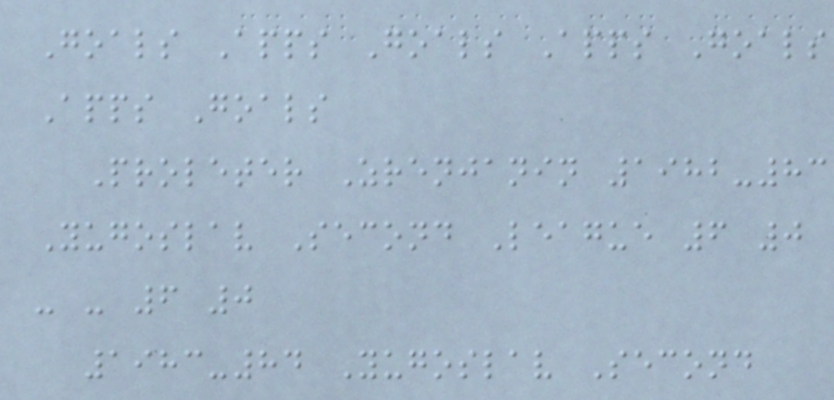Goals Apps Goals Apps Goals
Apps Goals
Proleter Zrenjanin 1982-83
Yugoslav Second League 6 0
- - 6 0
1983-84 Yugoslav Second
